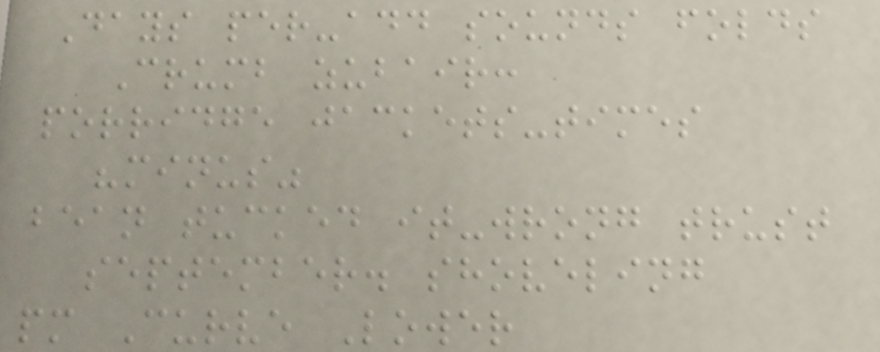Days per-add sounds folds
Crumb zubair:
porridge jackets-times
"minus"
bean tucked it-wrong trust
september. shoveling
pm Curve Lower
